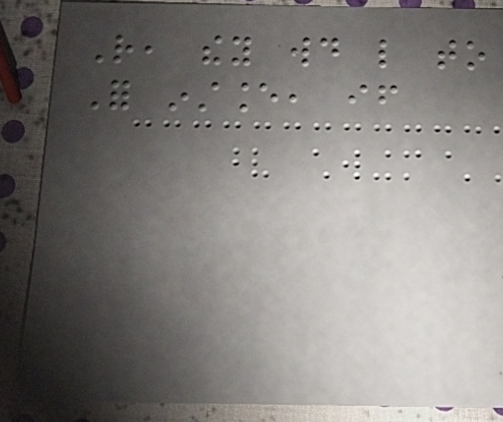Rather, they would like to
For instance, if
